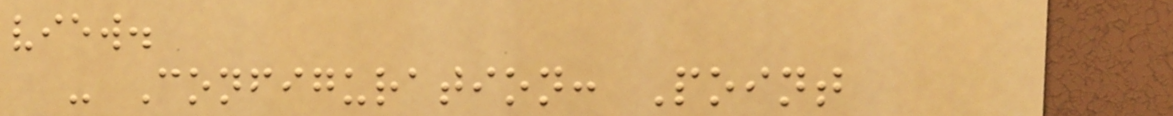view.
- Configuration: Point
